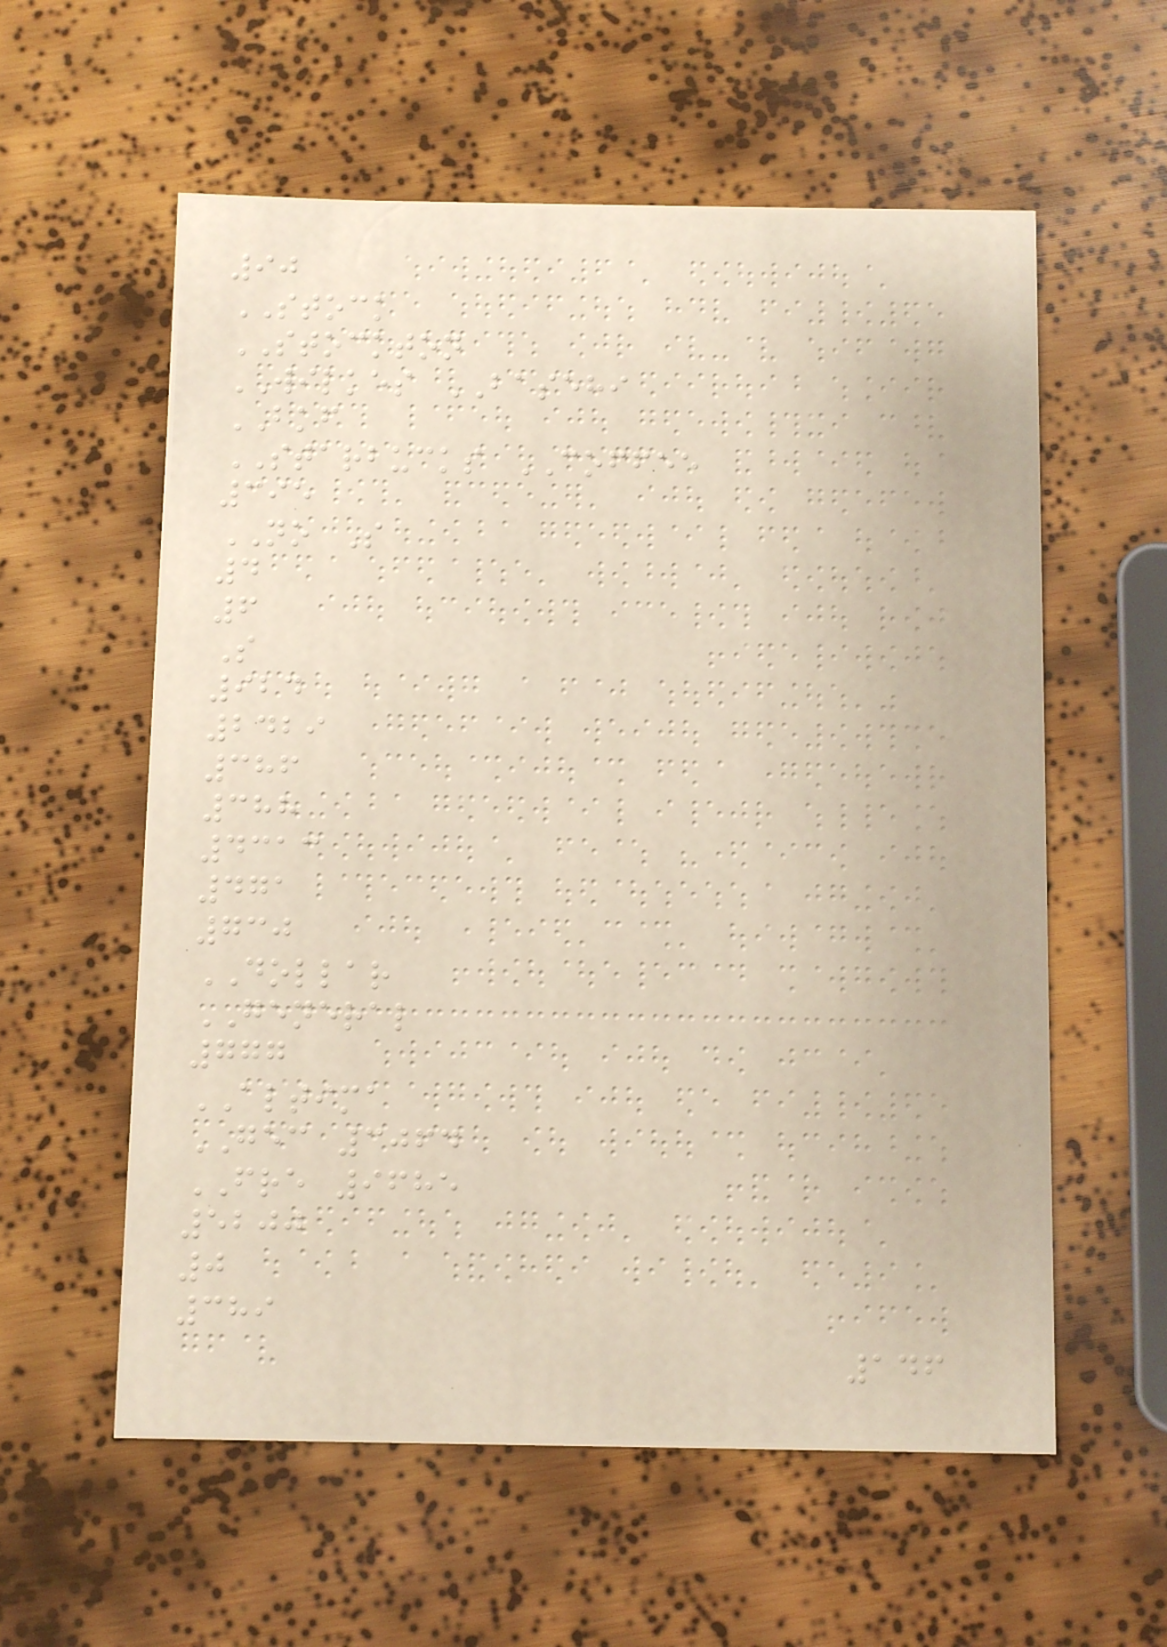90
STOCK
STOCKTON
WILKES BASEHI
BKF
STARBUCKS COFFEE
395
NO S
4
6
S
924
2429
386
388
4313
471
730
DOLLAR
GENERAL
777
ALTIMA
GEC 3064
FRE 9685
5200
0
389
146
